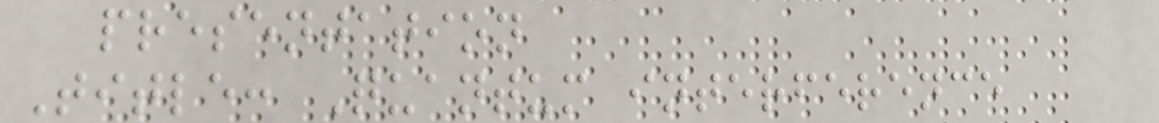presentation
Title: Quantum interference
